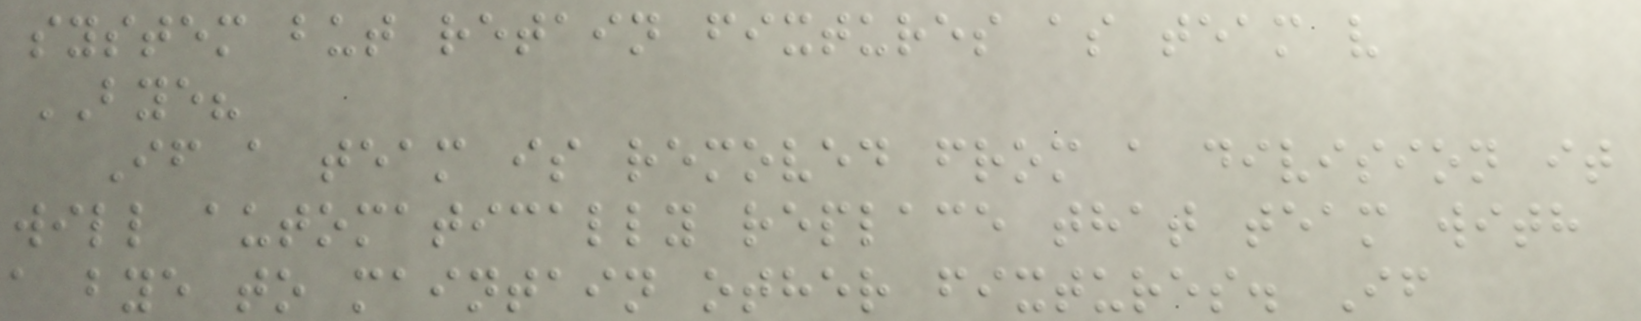system but retain fixtures as team v
BYE?
If a team is removed from a division it
will automatically replace that team with
a bye to maintain other fixtures. If
